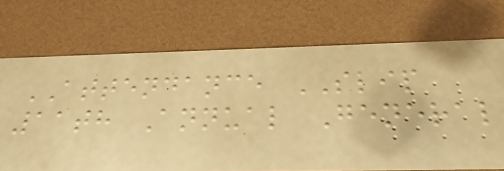ATTENDANCE SLIP
11th Annual General
